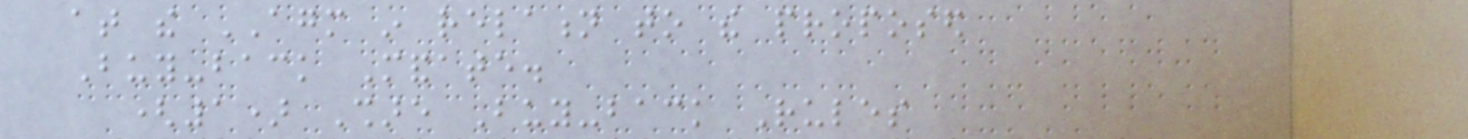at the AGM in relation to the proposed
Buy-back Mandate.
(1) Share Buy-back Rules
